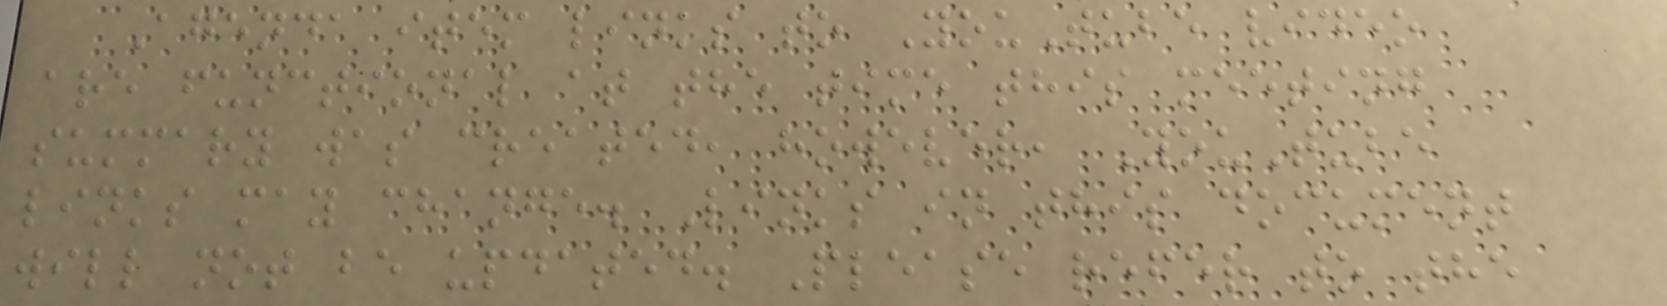Agenda item links to YouTube video
are functional at the time this meeting
summary was created, however, YouTube
links may change. Links in this document
will not be updated. Please refer to the
